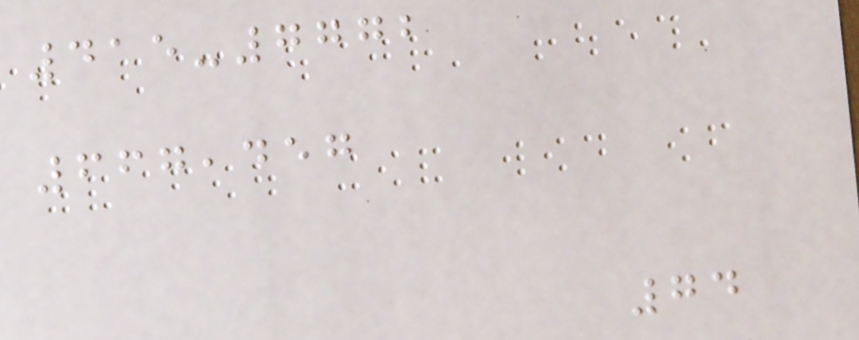415-7772
667,457
74
